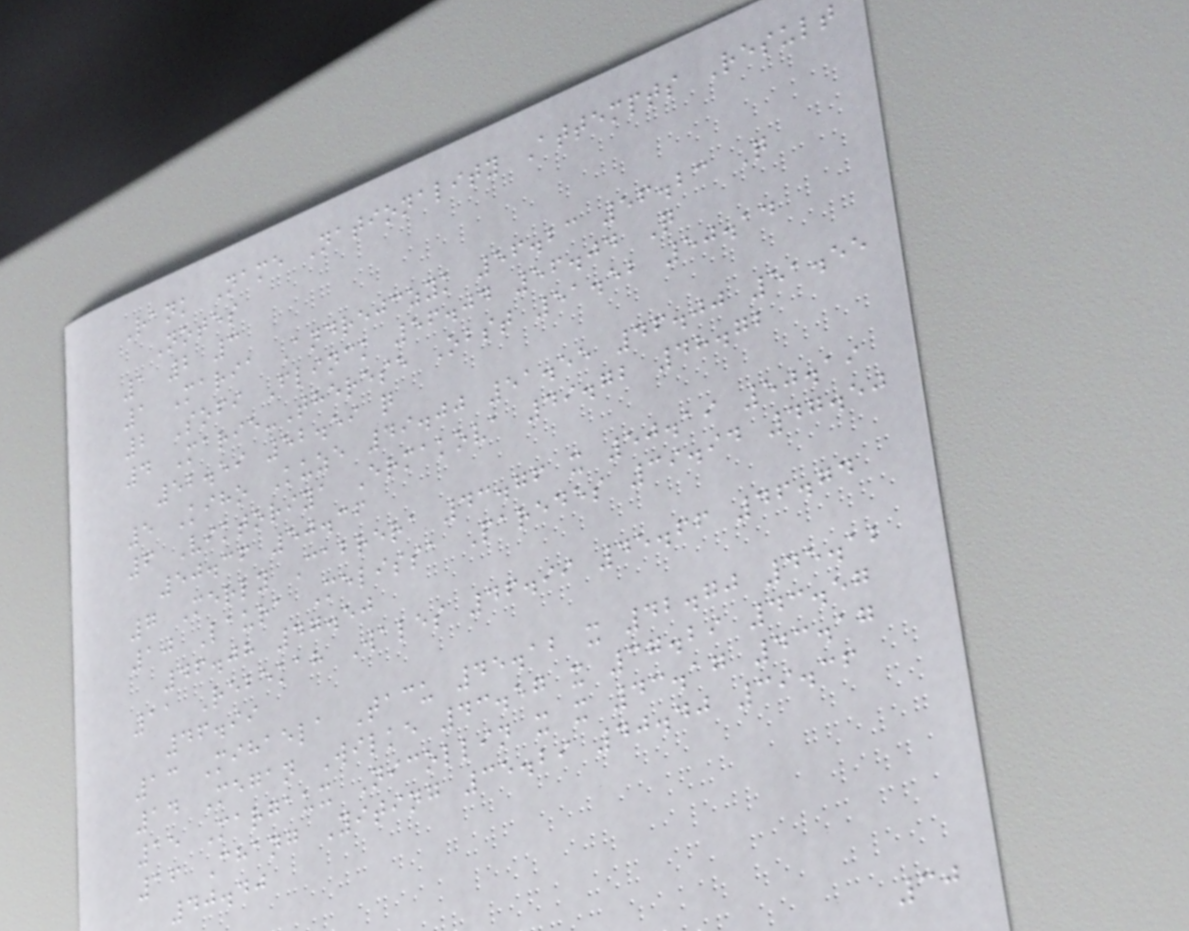Rank Name Nationality Attempts Result
Notes
1 2 3
1 Maria Andrejczyk 56.23 56.23 Q
2 Sofi Flinck 56.04 56.04 Q
4 Marie-Therese Obst 51.52 50.14
52.59 52.59 q
5 Kiho Kuze 49.00 51.55 46.00 51.55
6 Viktoriya Ermakova 49.72 48.72
50.36 50.36
7 Merly Cabrera 43.76 x 50.19 50.19
10 Laura Melissa Paredes 39.94 47.50
46.08 47.50
11 Rebekah Wales 46.99 45.66 46.74
46.99
13 Mihaela Tacu 45.12 x 42.70 45.12
14 Megan Wilke 43.57 x 37.29 43.57
15 Margaux Nicollin x x 43.17 43.17
16 Chang Yiting 35.29 40.40 39.36
40.40
30
